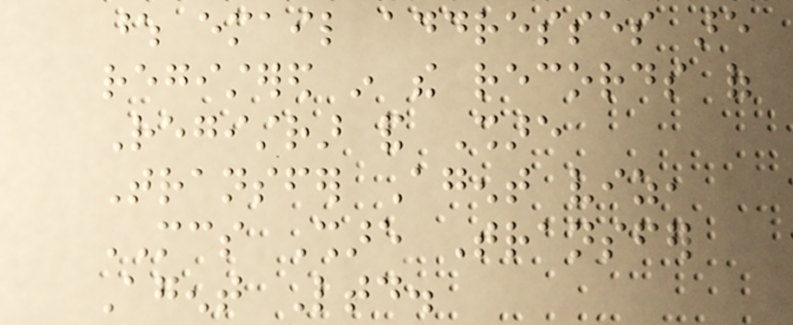whose email addresses are
registered in the records of
Registrar and Share
Transfer Agent viz,
MCS Share Transfer
Agent Ltd.
